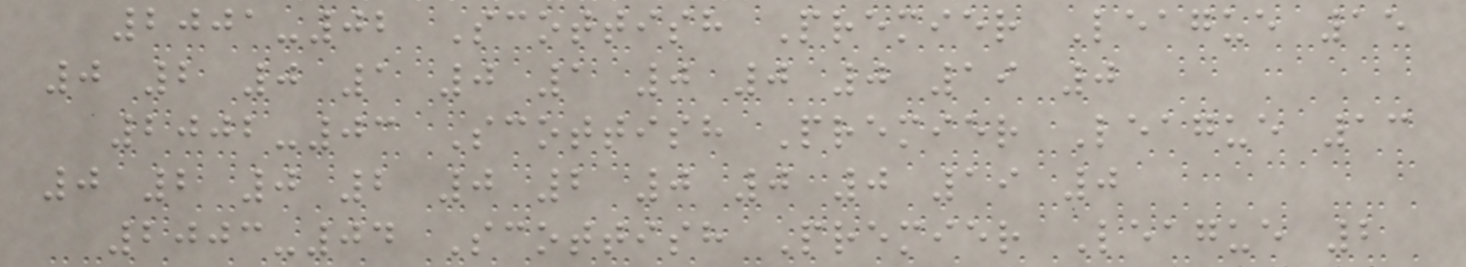2001-02 Scottish Premier League 15
0 2 0 1 0 1 0 0 0 19 0
2002-03 Scottish Premier League 13
0 2 0 2 0 2 0 0 0 19 0
2003-04 Scottish Premier League 2
